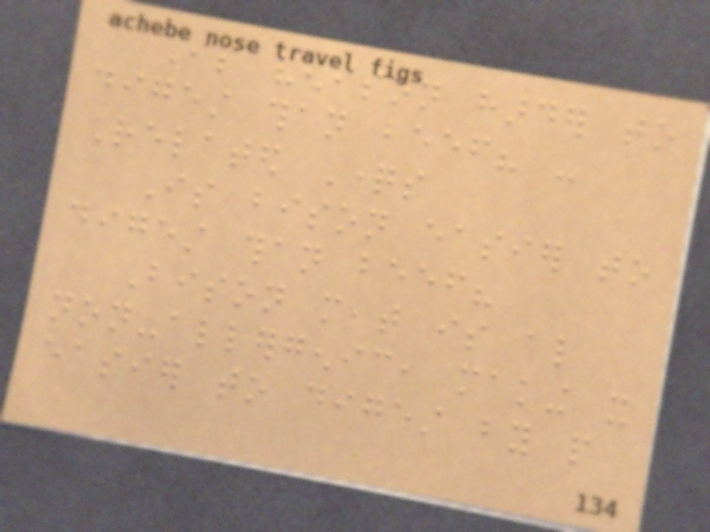Is venison harder to
digest than beef? -
Related Questions
Is bison easier to
digest than beef?
Bison meat is also
non-allergenic, making it
easier to digest by people
